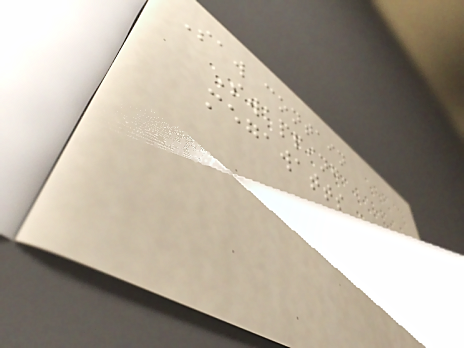Saw contain
Swapping
megawatts
